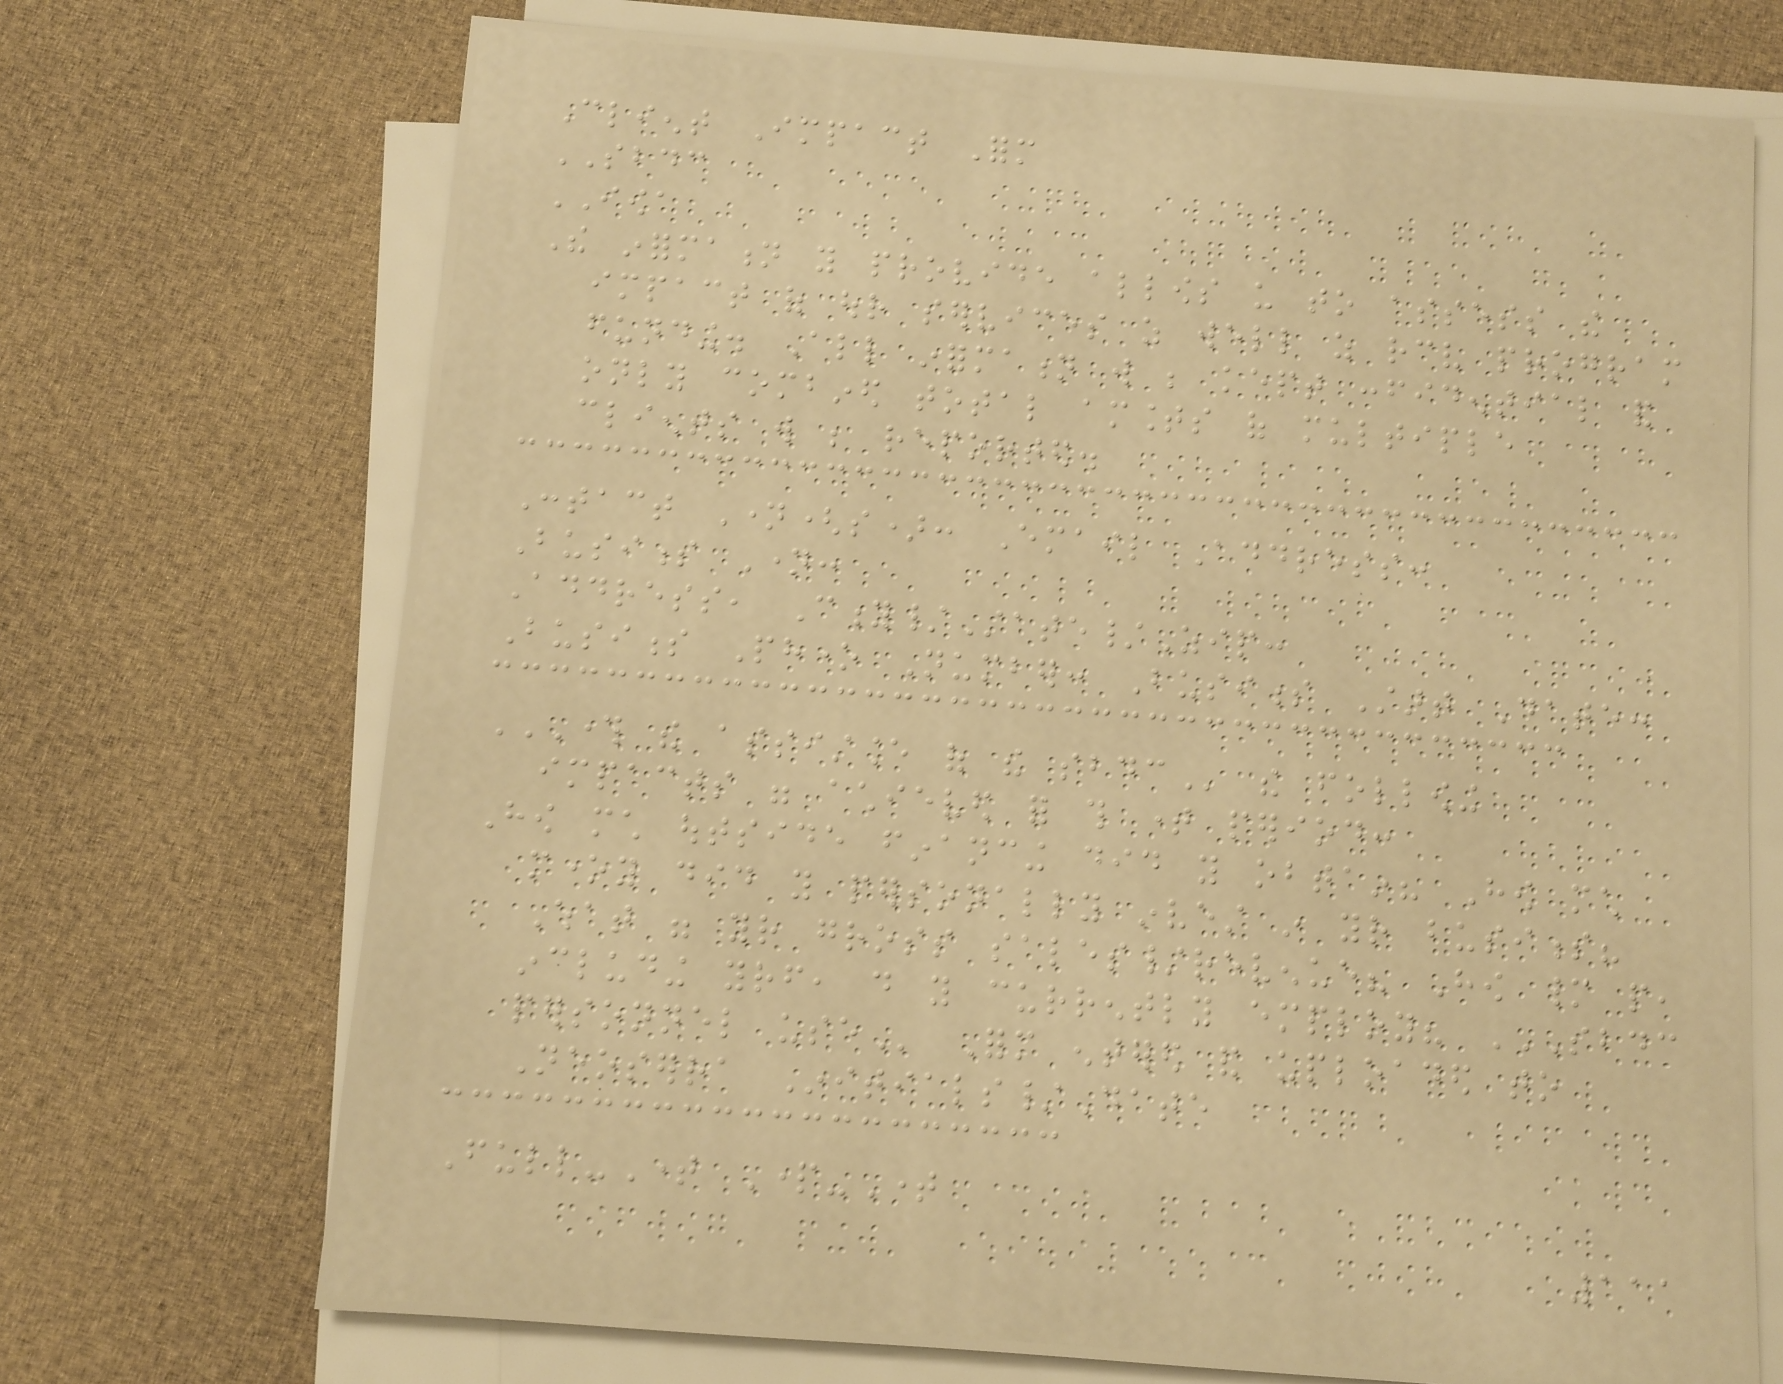Client Impact Form
SBDC
IOWA
The information you provide allows us to assess the
impact of our services as well as receive program
funding. All information will be kept confidential and
only combined total amounts of multiple
clients will be reported.
Contact Name(s): Email Address:
Business Name:
Address, City/State/Zip:
Business Phone Number: Business Start Date:
THROUGH THE ASSISTANCE OF THE SBDC the following
impacts were achieved for this time period:
How much outside financing did you obtain? How much
money did you personally invest in your business?
What were your gross sales/revenue? How many people,
including yourself, do you currently employ? SBDC
PERSONNEL USE Form entered and uploaded to
Neoserra Initials/Date
Full-Time Part-Time
111
